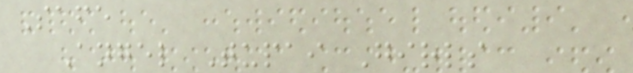Safe
Angel Tupai Girls
